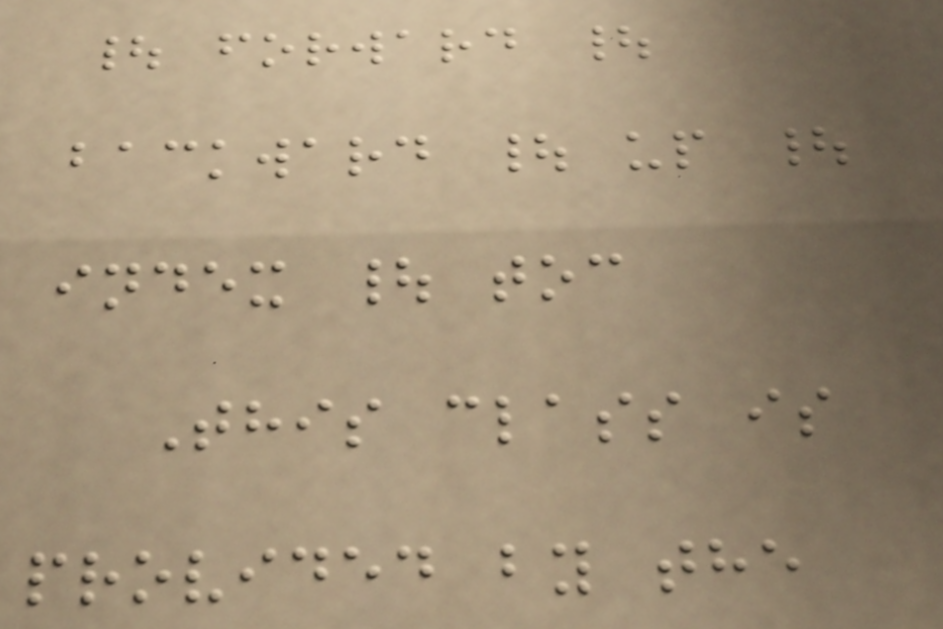| forward |
backward | up |
index | toc
This class is
provided by the
